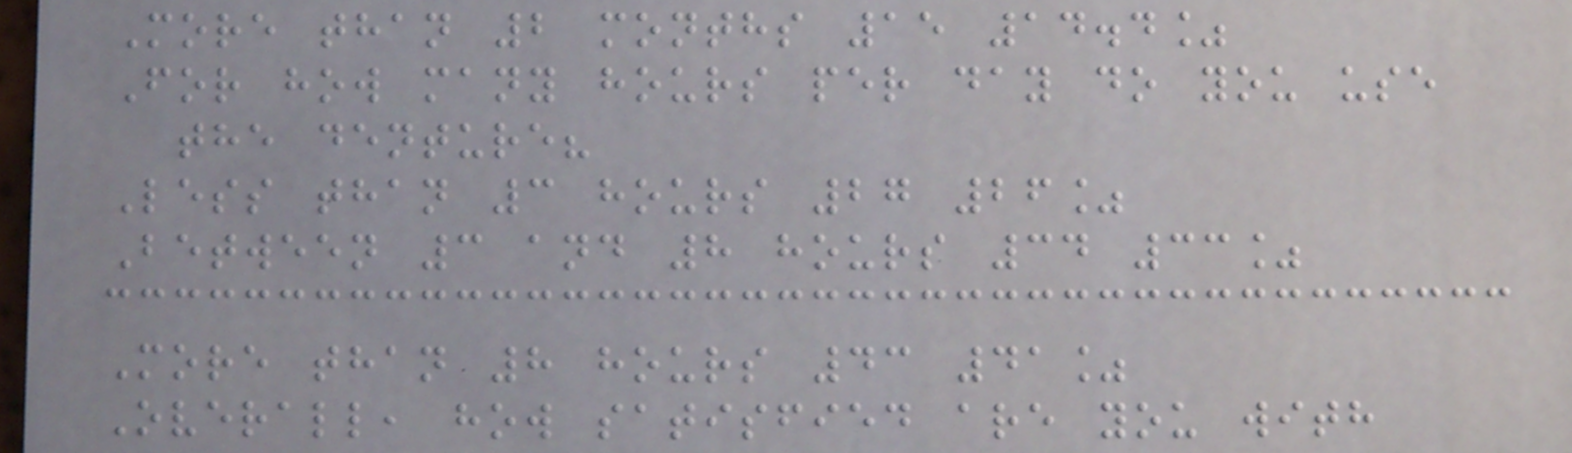More than 2 months 15 14.4%
For how many hours per day do you use
the denture?
Less than 3 hours 27 26%
Between 3 and 8 hours 34 33%
More than 8 hours 43 41%
Overall, how satisfied are you with
